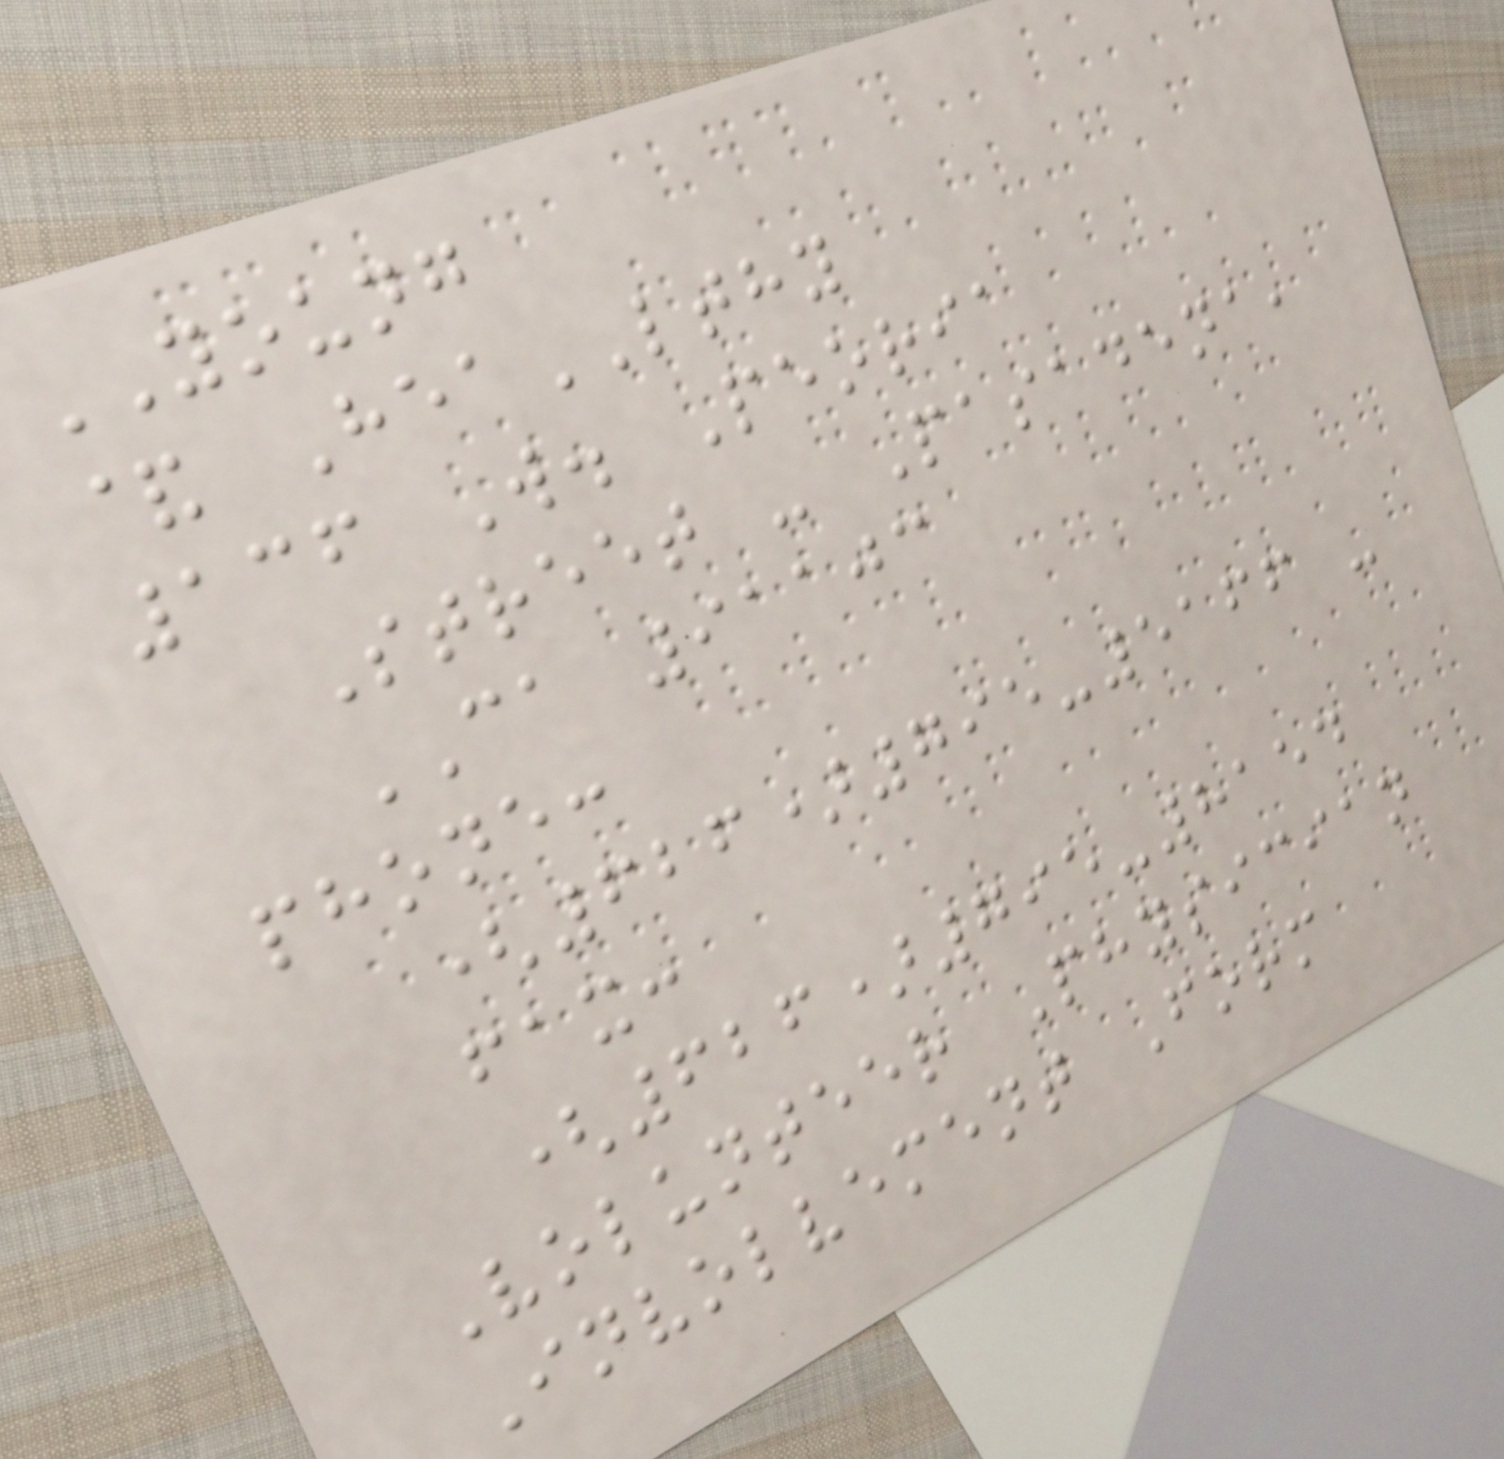YOUNG
& HeaLTHY
136 W. Peoria
Street - Pasadena,
CA 91103
phone:
(626)795-5166 -
fax:
(626)795-8154
Volunteer Physician
Involvement Form
